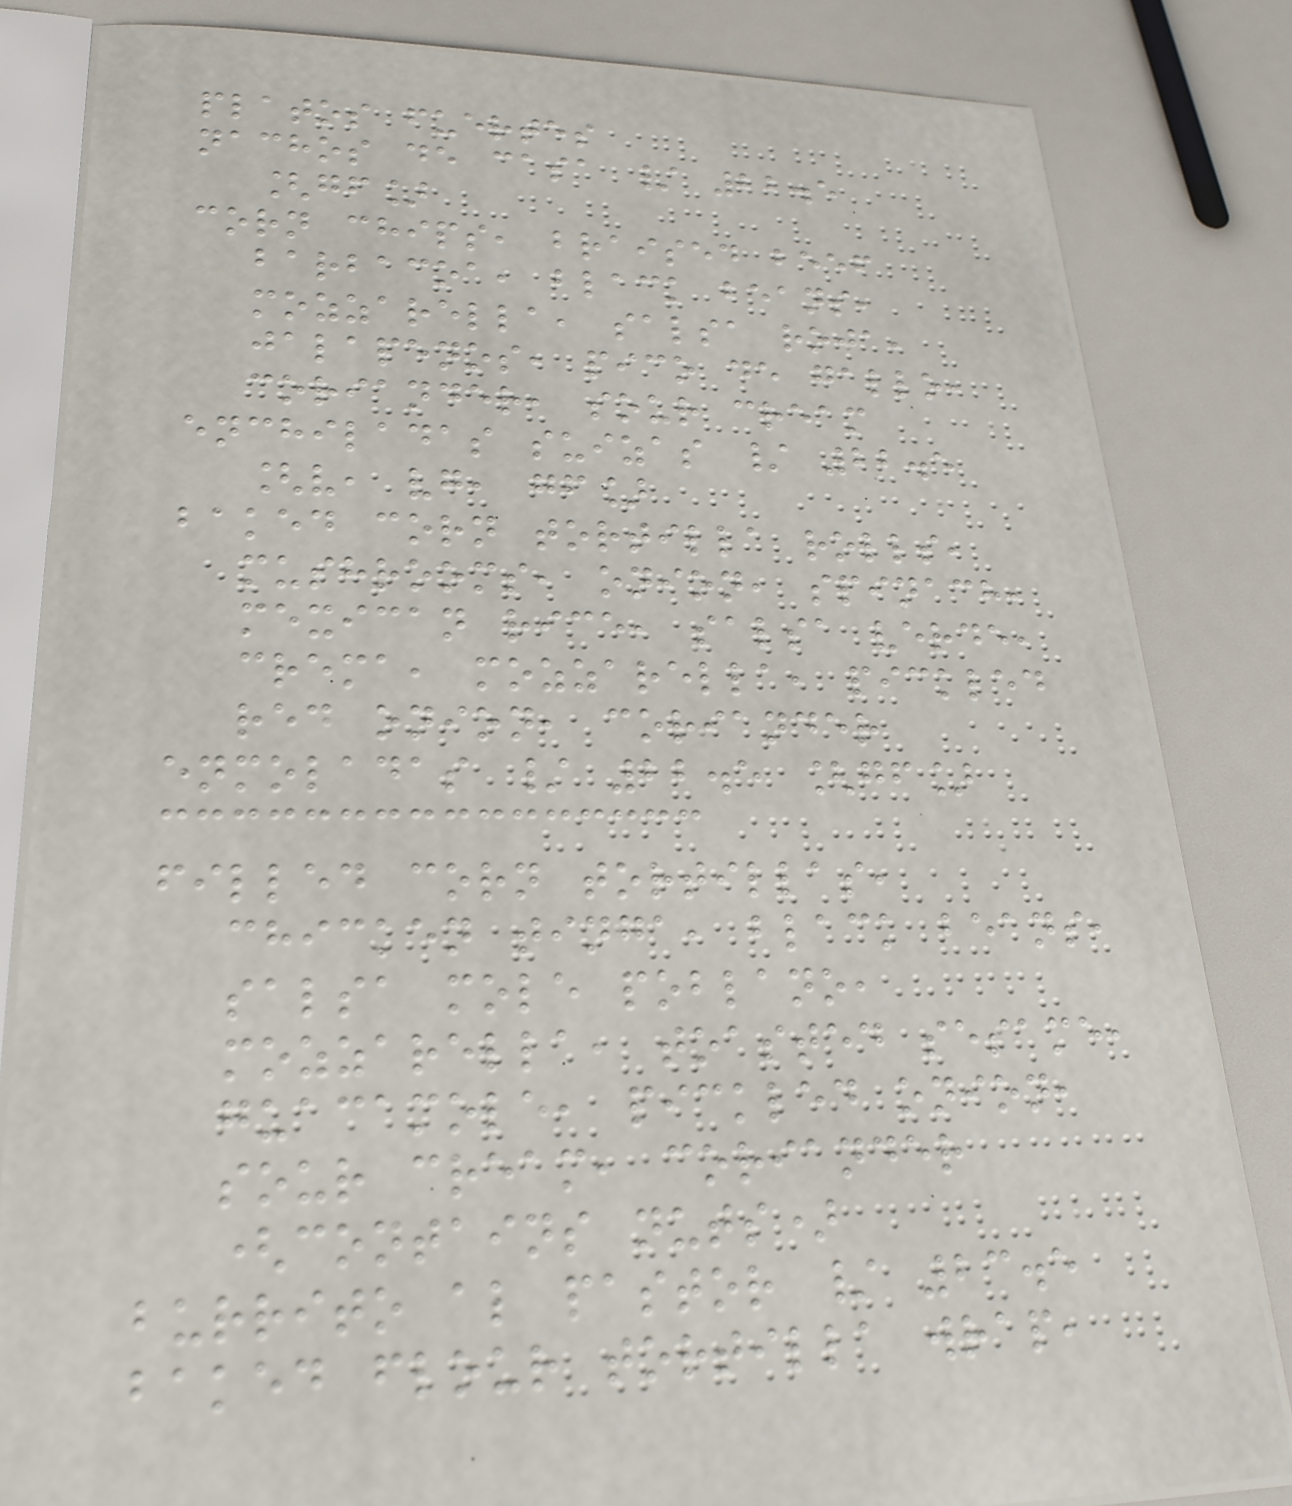platos fuertes
nachos de casa / 22.5
[gf]
corn chips, braised beef
barbacoa, black beans,
mozzarella, salsa roja,
jalapenos, pico de gallo,
coriander, sour cream
enchiladas suizas / 22.5
[v, vg, gf]
baked corn tortilla rolls,
mushrooms, onion, spinach,
mexican rice, salsa verde,
crema, mozzarella, pickled
red onion, coriander
enmoladas / 22.5 [gf]
filled corn tortillas,
chicken tinga, black beans,
salsa mole poblano,
mozzarella, toasted sesame,
guacamole, pickled onion,
sour cream, coriander
(contains nuts)
burrito al pastor / 23.5
baked flour tortilla wrap,
